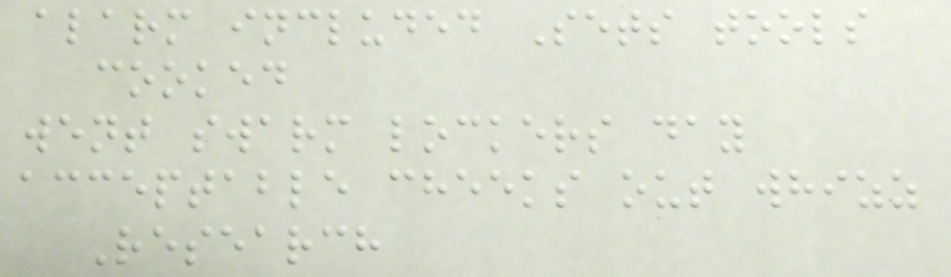alarm included Sets tools
cooked
went swarm lockers day
acceptable cheeks out whizz
Research
